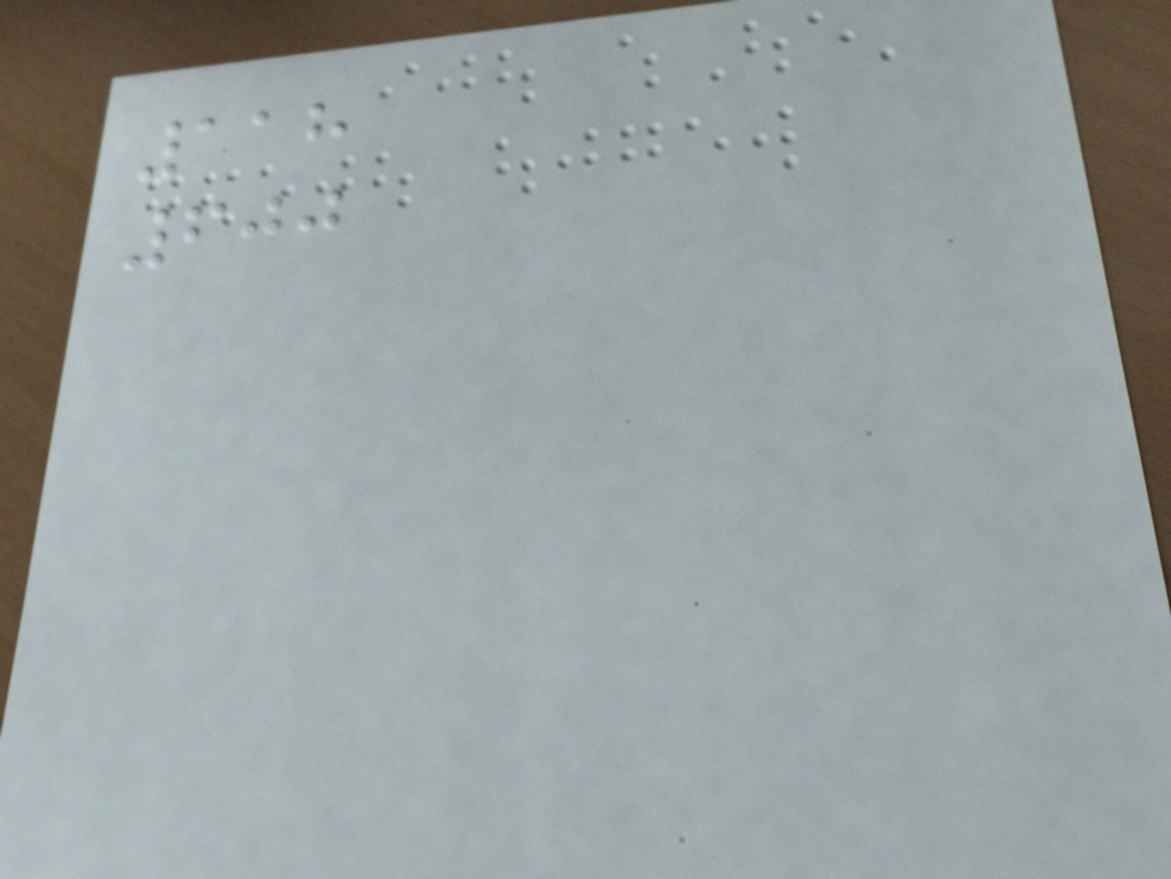118
600
